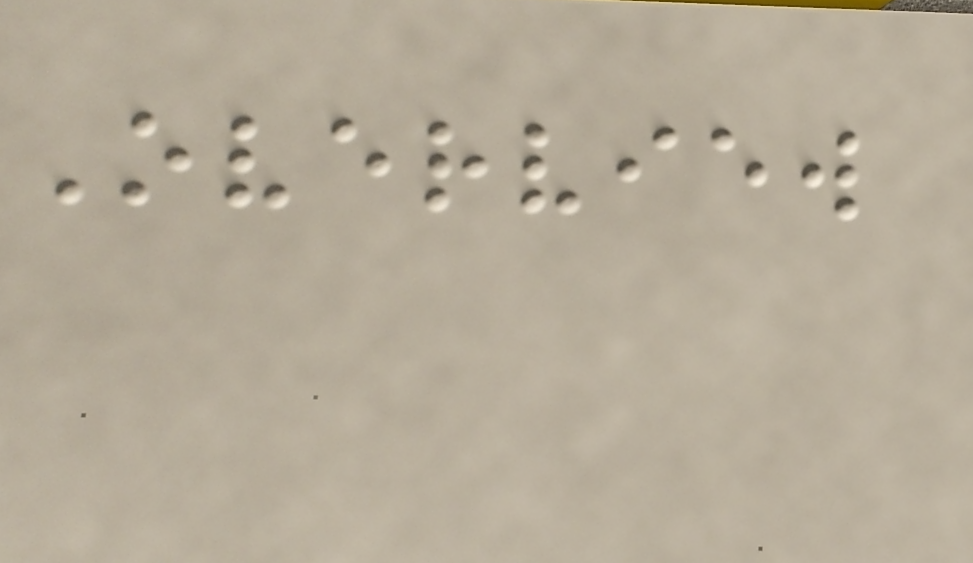Overview
